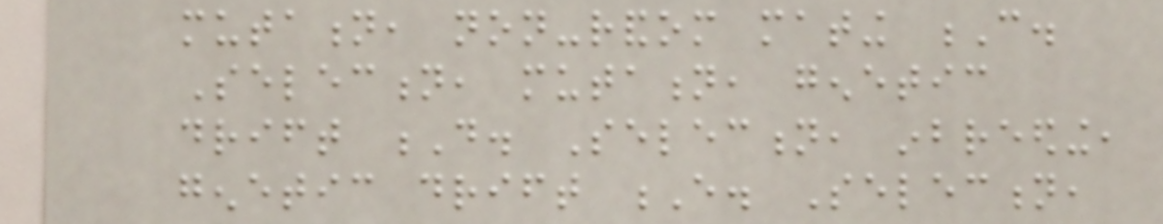mutation, non-random mating C.
Selection, mutation, genetic
drift D. Selection, inbreeding,
genetic drift E. Selection,
